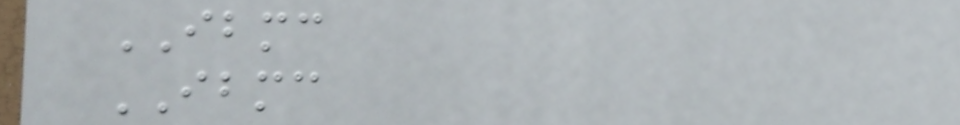IBMC
IBMC
